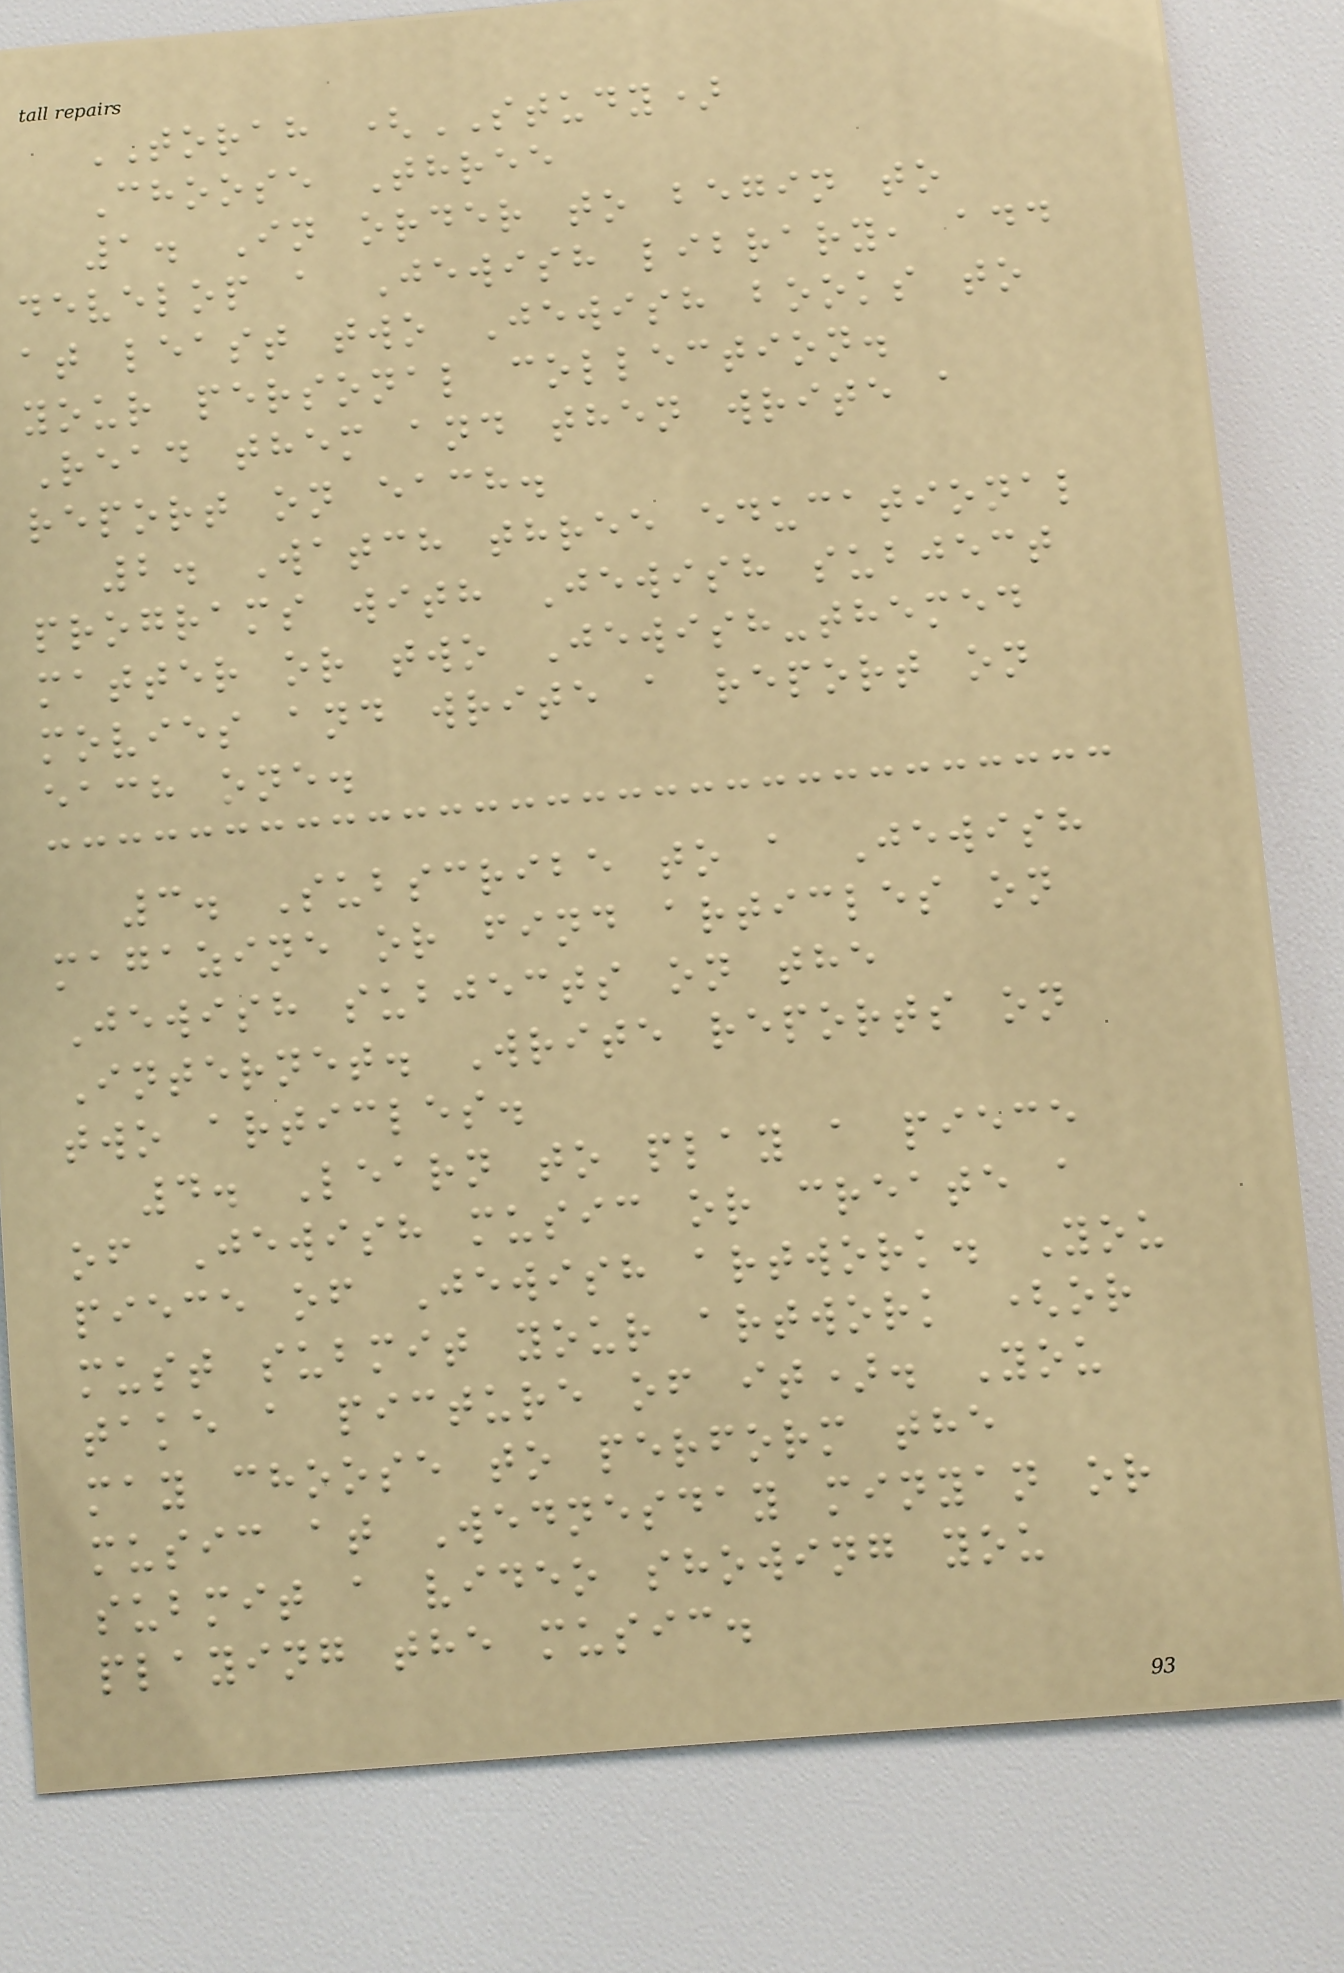TORAH (STUDY)
Choose Three
1. In order to begin to
develop a Jewish library, add
at least two Jewish books to
your personal collection.
Read them and then write a
report on each.
2. Watch three educational
programs with Jewish subject
matter or two Jewish-themed
movies and write a report on
each one.
3. Subscribe to a Jewish
magazine or find articles on
Jewish subjects on the
Internet. Write reports on
two articles.
4. Learn to play a piece
of Jewish music or create a
piece of Jewish artwork. You
must submit your artwork (or
take a picture of it). You
may choose to perform the
music at Wednesday minyan or
submit a video showing you
playing the music.
